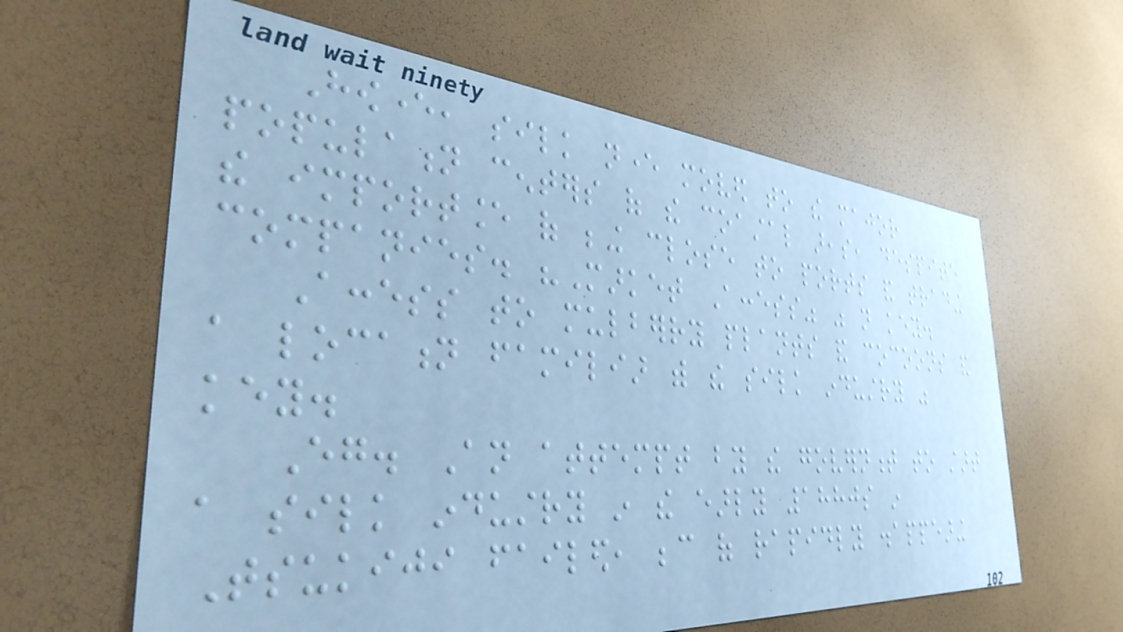However, silk never moved to the major
population centers of the coastal areas, despite
the importance of being close to ports and trading
companies. "Market Access" was not key.
Access to mulberry plants and cocoons and
a location familiar with the silk industry was
key.
Eg. An attempt by the government to start
a silk industry in the early 1880s in
Tsukiji failed, because of rapidly disappearing
